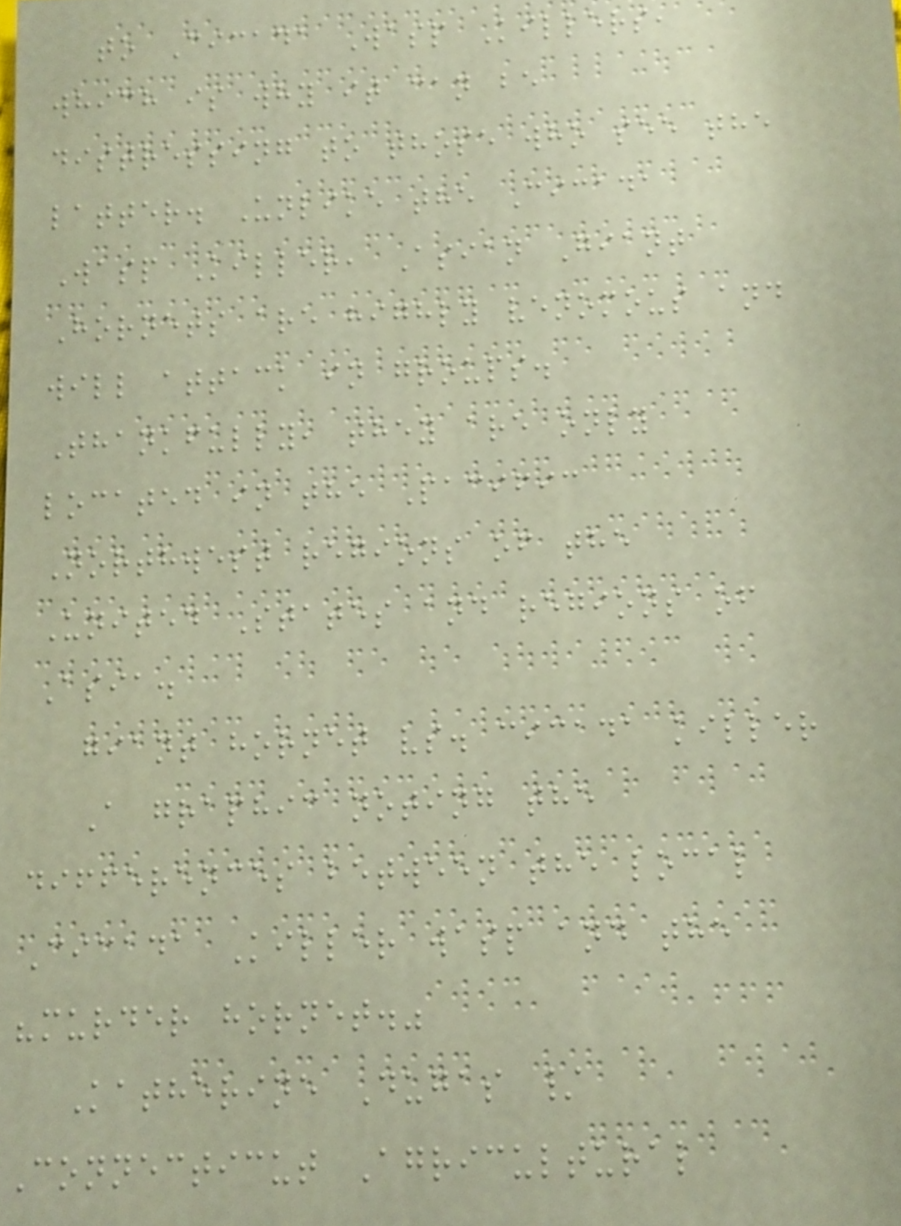to Cicada Wasp Killers,
which is why it can be
distressing to those who see the
latter. Unlike the Cicada
Wasp Killer, Asian Giant
Hornets are highly venomous and
will attack in groups.
Thankfully, they are only
located in the Pacific
Northwest regions of the
United States and regions of
Asia.
giant hornet vs. cicada killer
A graphic noting the
differences between the local
Cicada Killer wasp and the
"murder hornet."
Katherine Dugas /
Connecticut Agricultural
